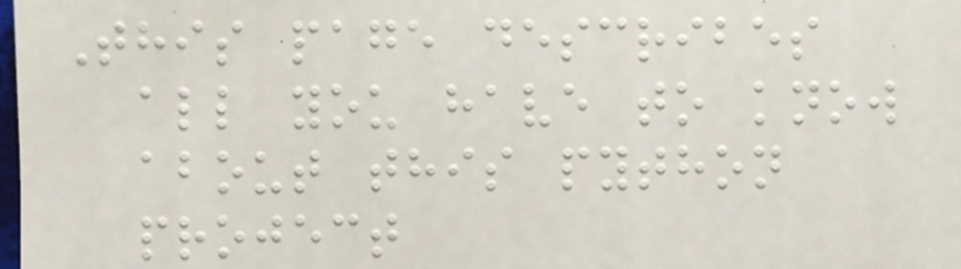This page describes
all you have to know
about this python
project
